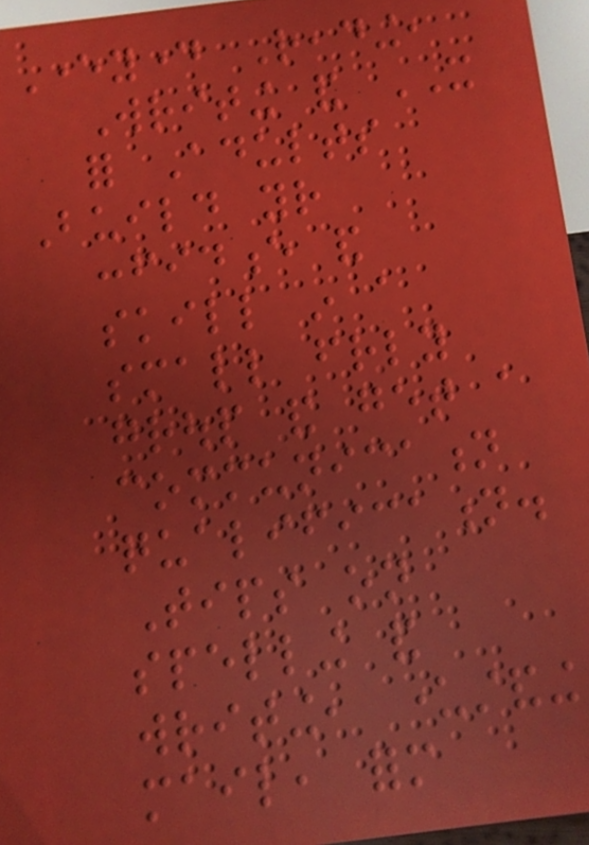Everyday Reading,
Writing and IT
for Adults
Build your
confidence and
skill in a
small friendly
group and get a
communication
qualification.
Tips on
spelling and
writing, understanding
mail, form
